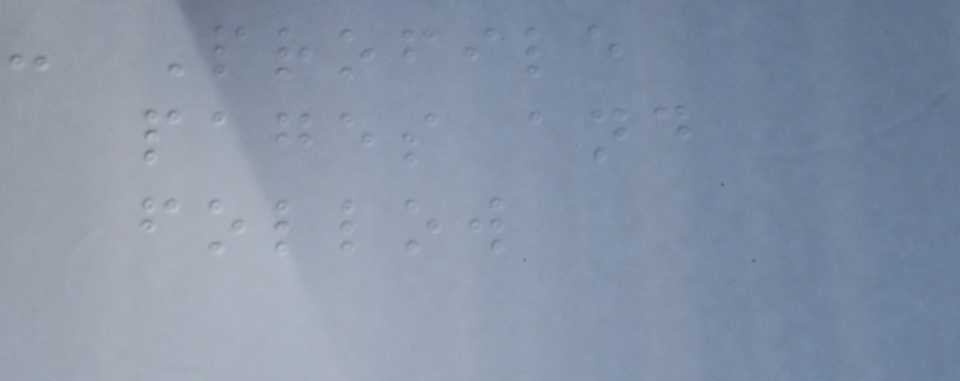- Profile
pages and
follow
